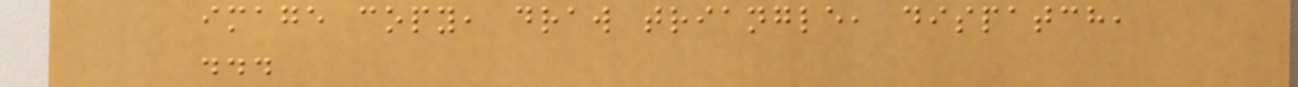image copy, draw triangle, dispatch,
...
